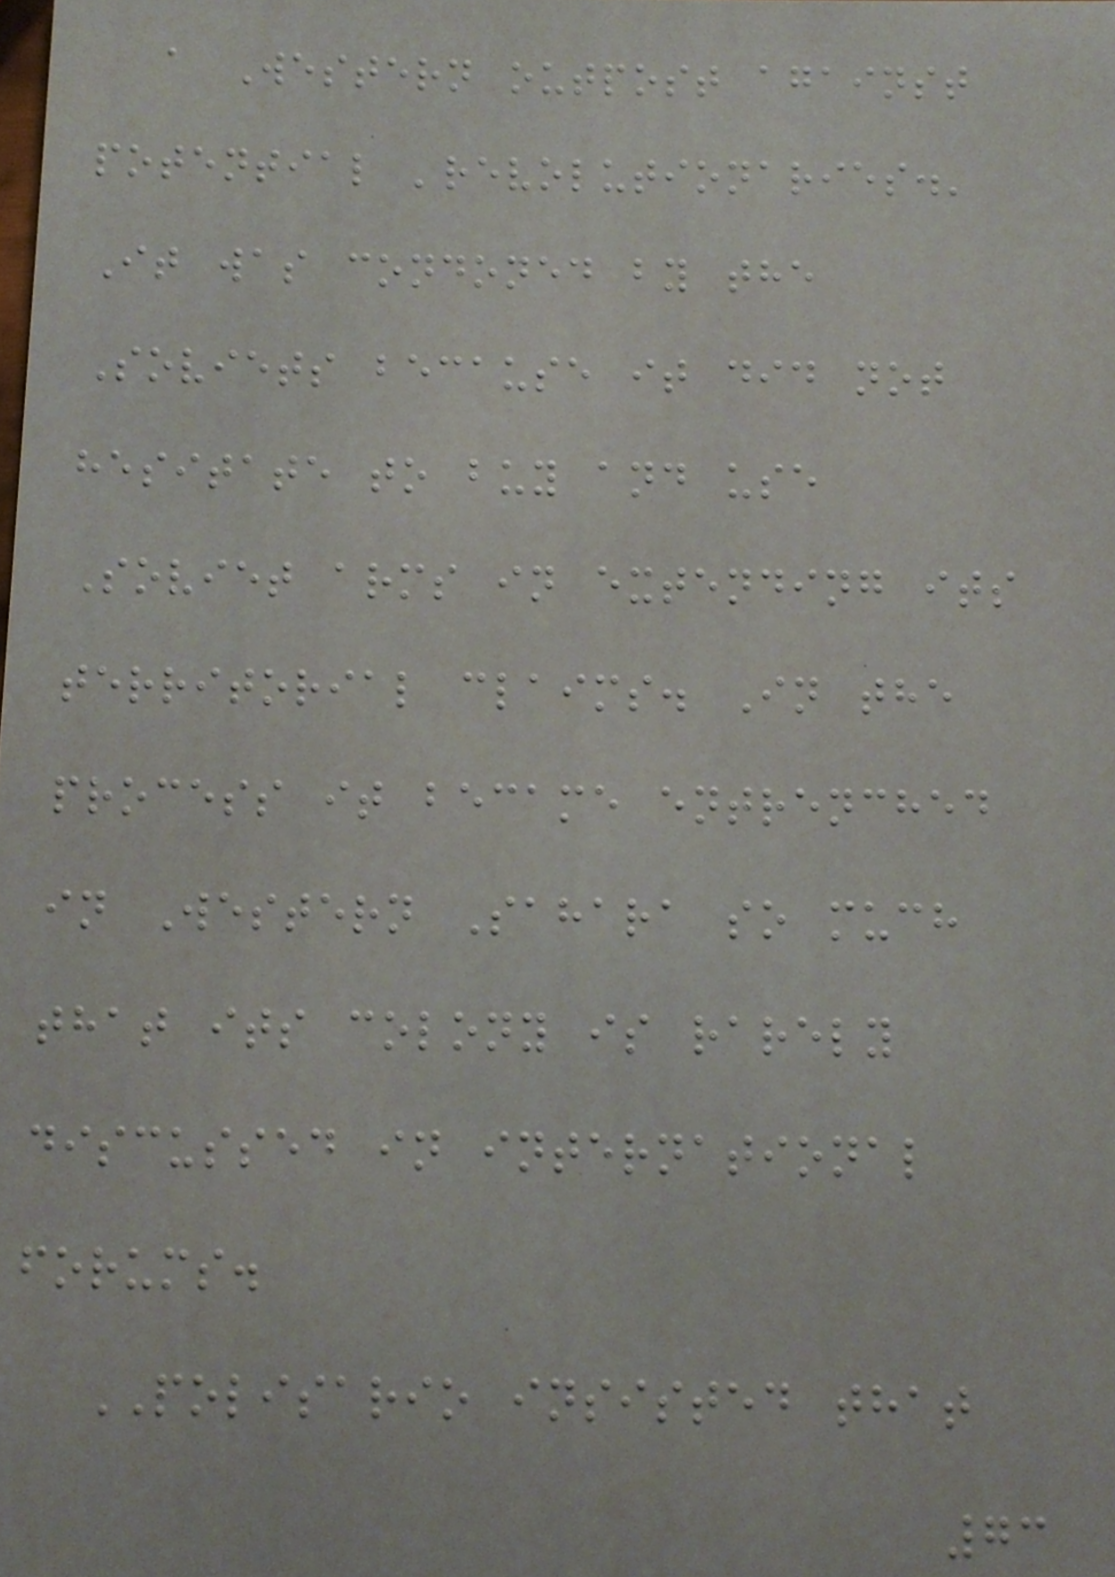a Western outpost against
potential 'revolutionaries.'
It was condoned by the
Soviets because it did not
hesitate to buy and use
Soviet arms in extending its
territorial claims. In the
process it became entrenched
in Western Sahara so much
that its colony is rarely
discussed in international
forums.
POLISARIO insisted that
73
